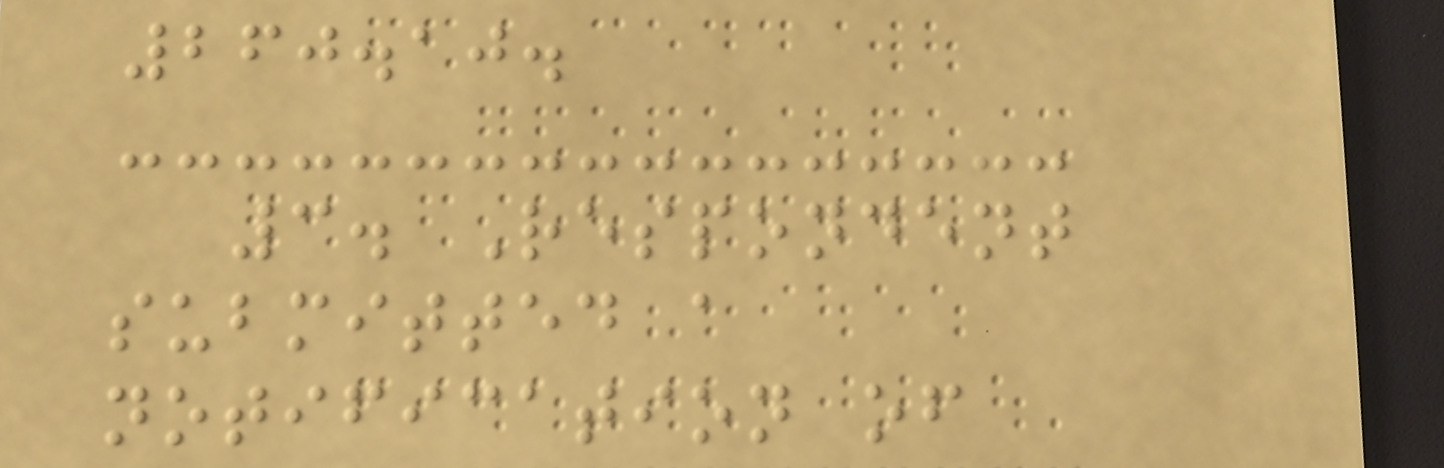260.10.
3. Respondent
submitted a
notification of
